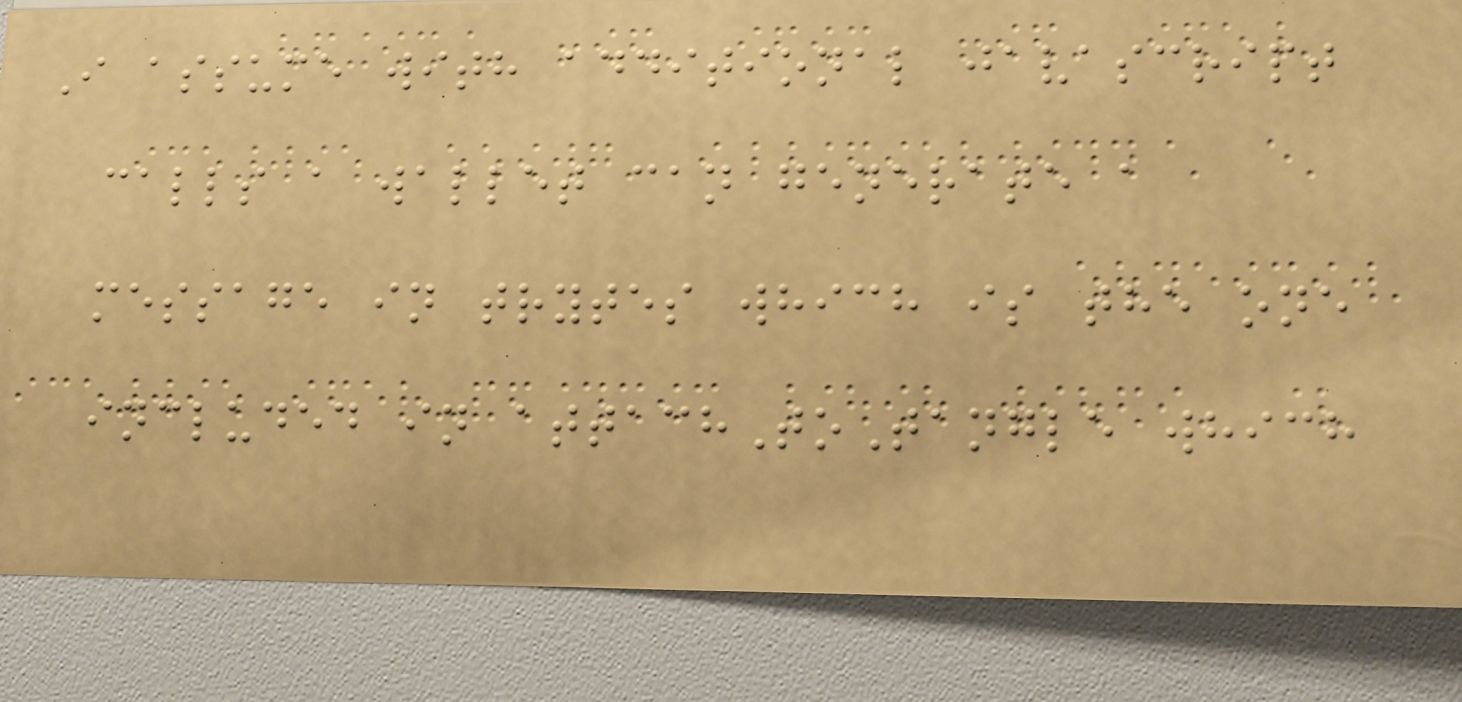I assume with additional javascript
calls a wallet can generate a
message in trytes which is the one
included in attachToTangle which
